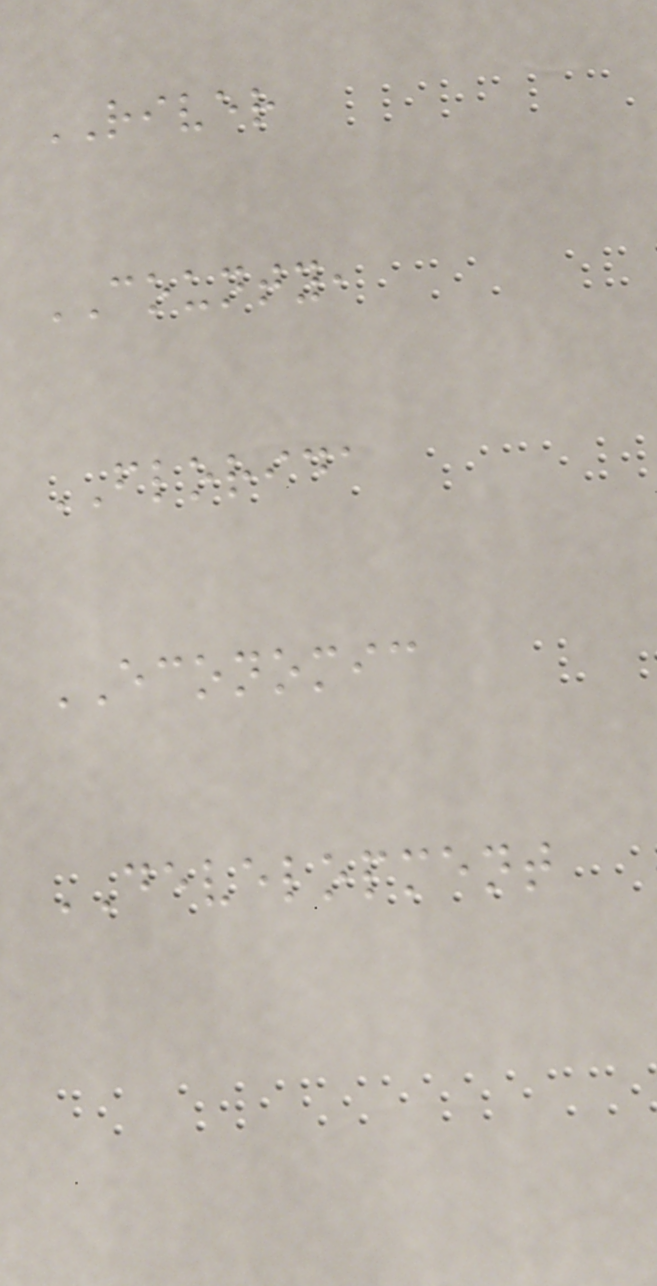RIVER
COUNTY,
FLORIDA
ECONOMIC
DEVELOPMENT
